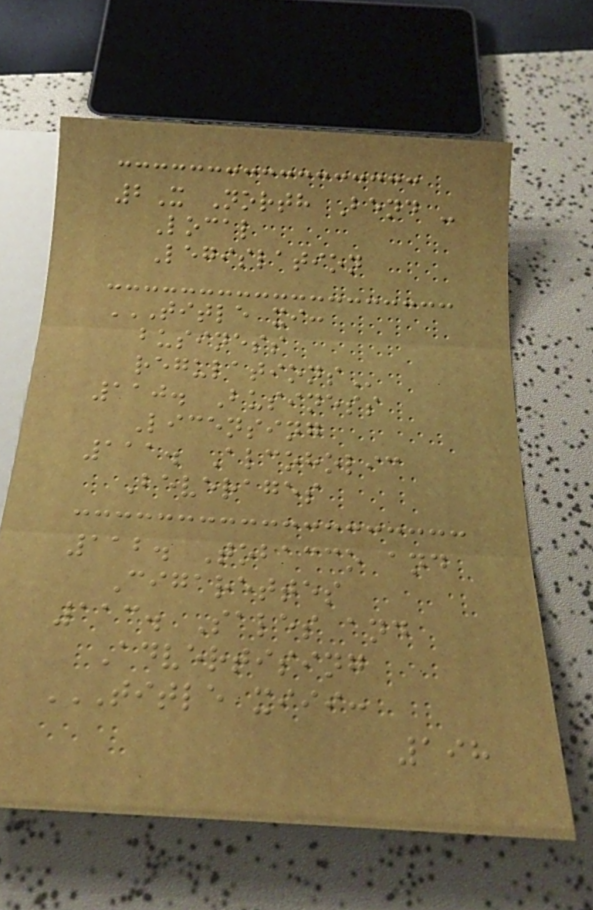2X North Bend -
Local
Legislation
TITLE XI:
BUSINESS
REGULATIONS
110. Business
Licensing
111. Alcoholic
Beverages
112. Tobacco and
Cigarettes
113. Sales and
Advertising
TITLE XIII:
198
